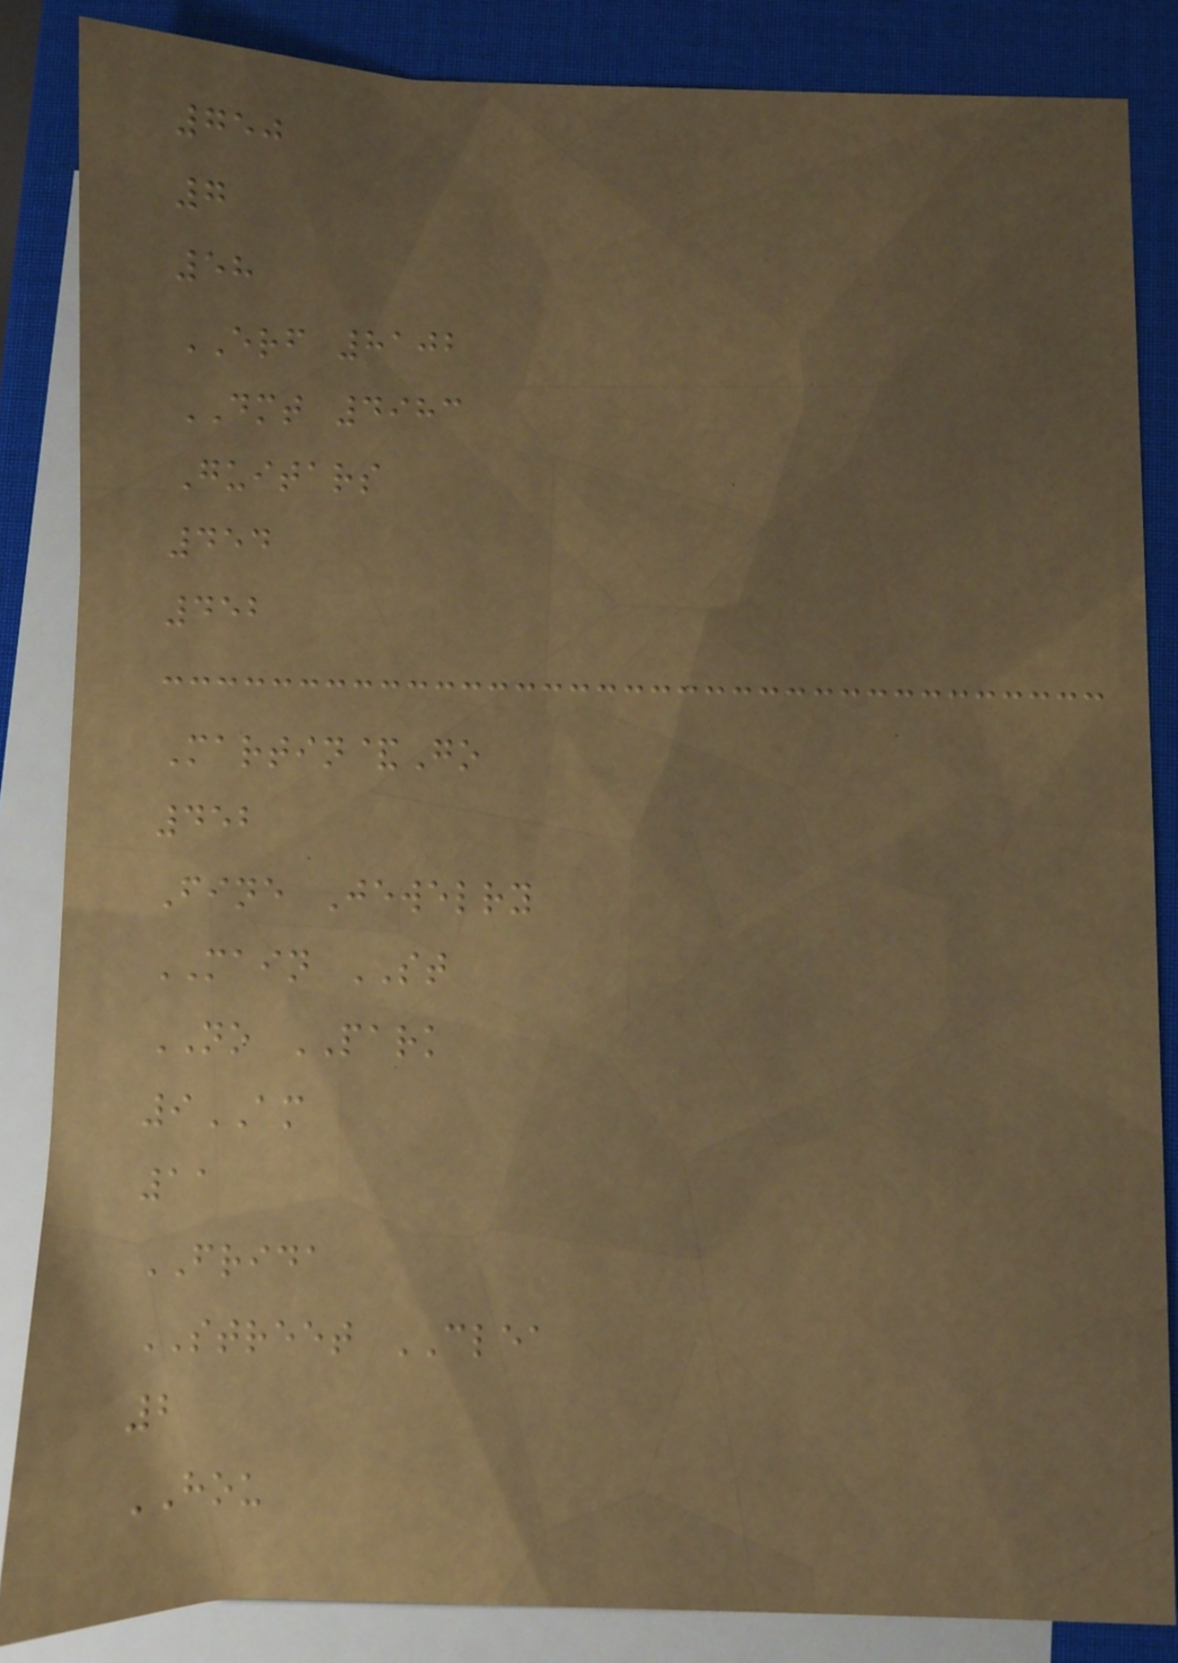750
7
58
ERF 8102
DMT 4983
Guitars
454
452
Martin&Go
452
Fine Jewelry
MAIN ST
NO PARK
9AM
11
FRIDA
STREET CLEA
2
HOU
